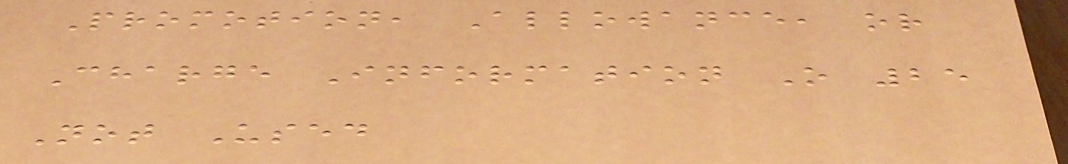Promotion, Allowance, or
Charge Information O 25
Not Used
